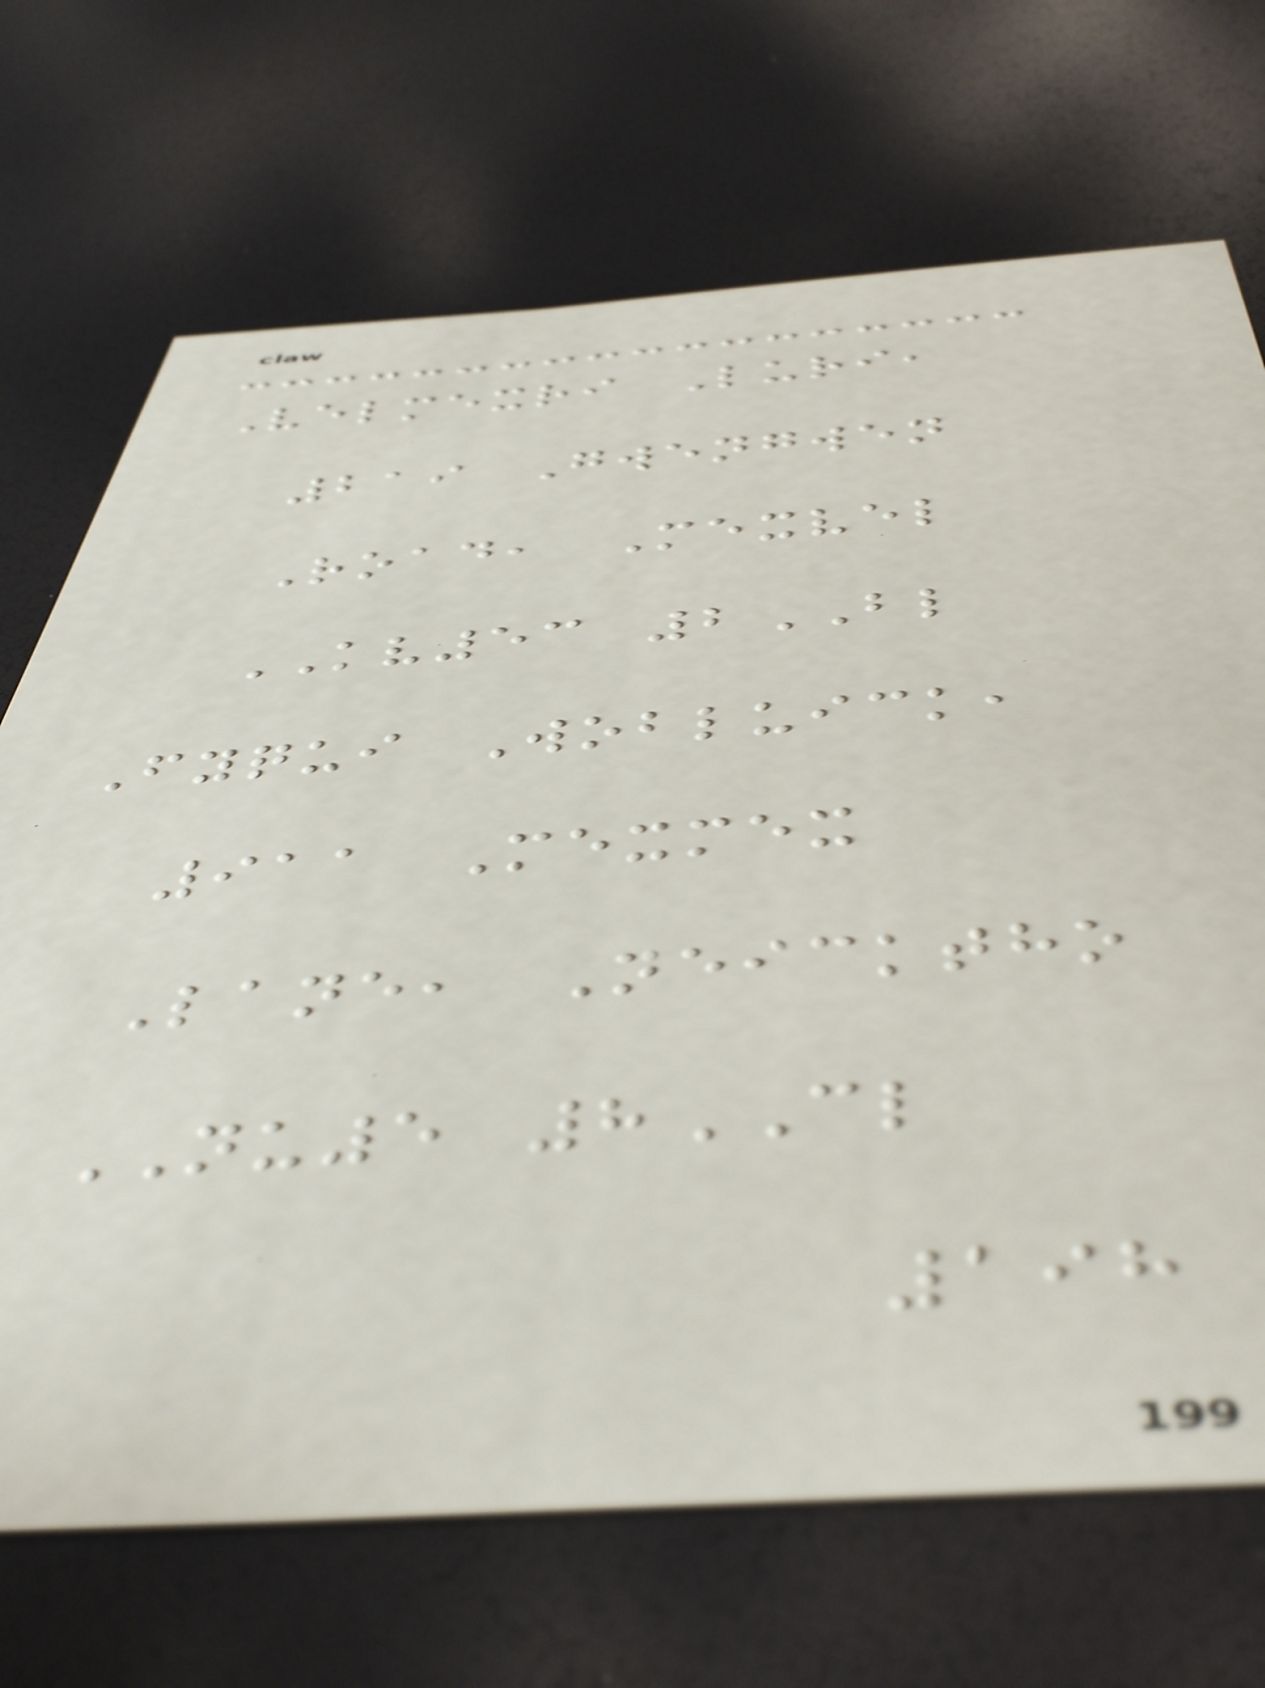Velmexri Luri,
219 Gwengwen
Road, Mexvel
KV53 2BL
Fyqui Wobluick,
911 Mexmex
Lane, Neicktho
NU5 8CL
198
